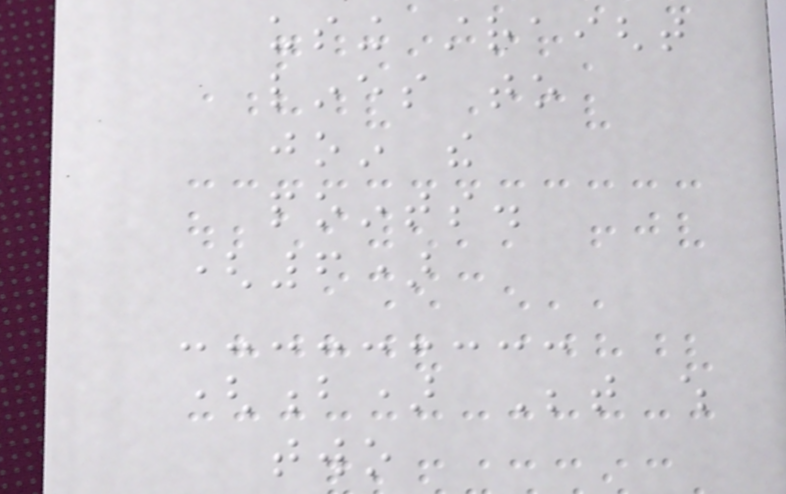using straight
lines to
join the
points.
(6)
(b) Between which
two
